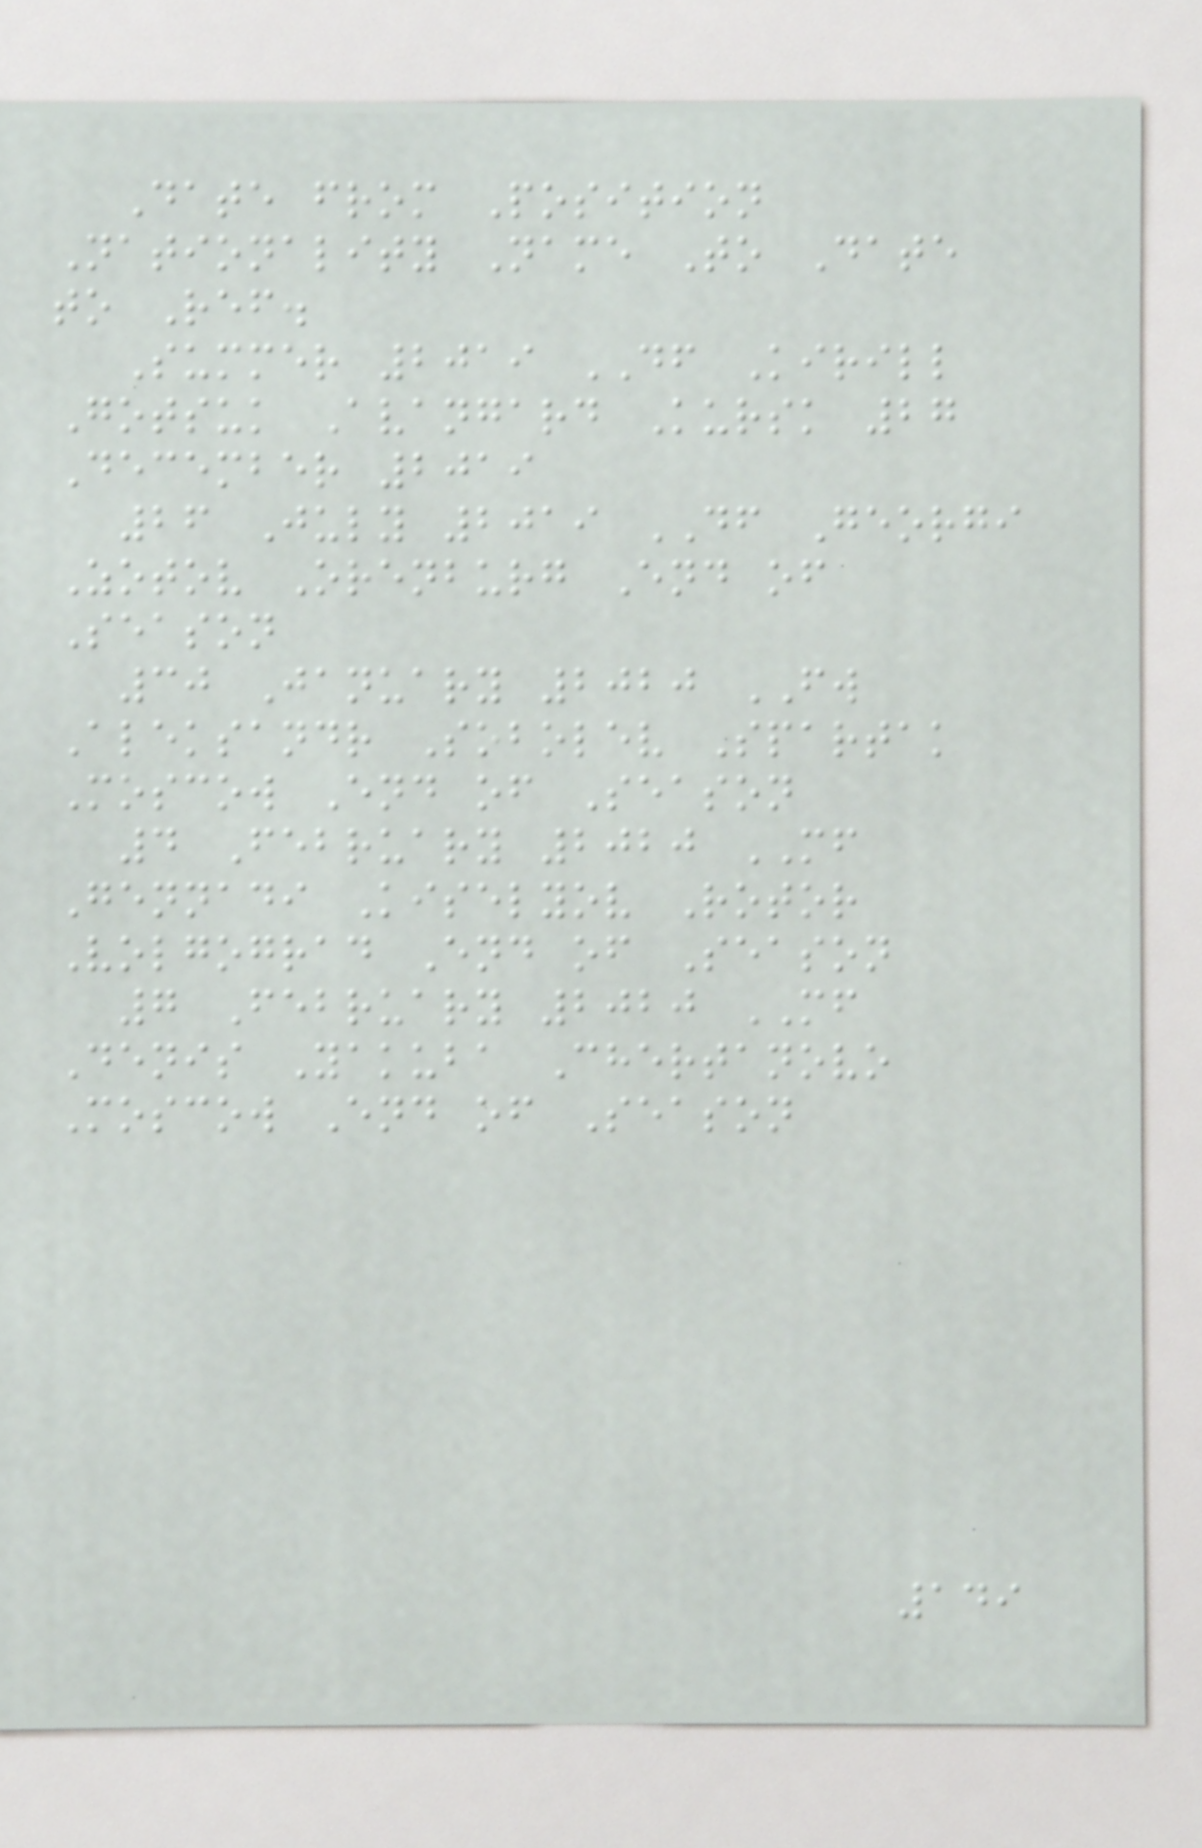Date from Position
Nationality Name To Date
to Ref.
Summer 2019 DF Kirill
Gotsuk Avangard Kursk 27
December 2019
26 July 2019 DF Georgi
Zotov Orenburg End of
Season
30 January 2020 FW
Aleksandr Sobolev Spartak
Moscow End of Season
4 February 2020 MF
Gennadi Kiselyov Rotor
Volgograd End of Season
7 February 2020 MF
Denis Yakuba Chertanovo
Moscow End of Season
149
